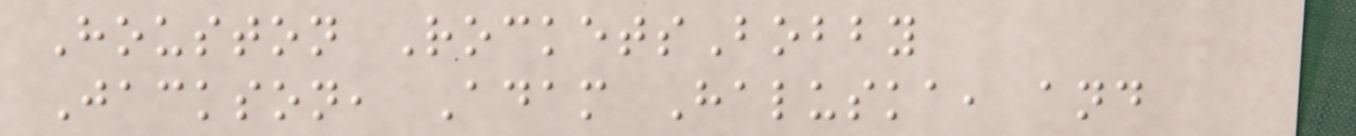Houston RocketsBobby
Jackson, Adam Haluska, and
